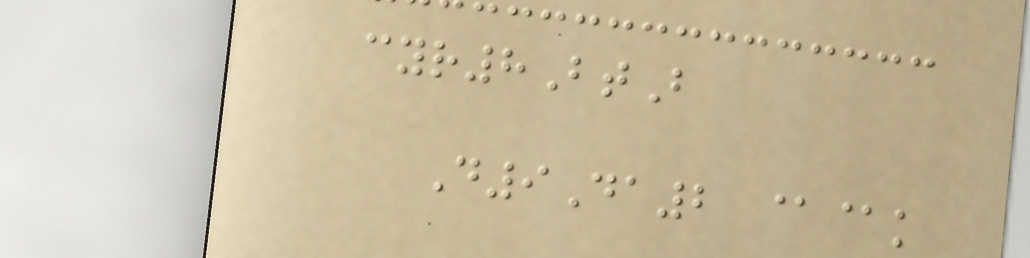cyr8BtB
D9Da2 @@k
